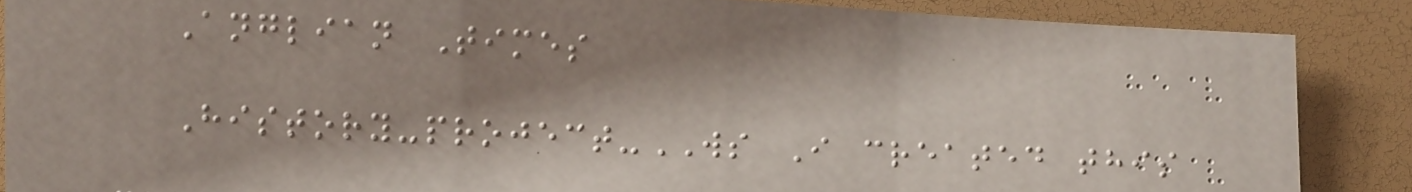Anglian Times
History-project-WS I created this
